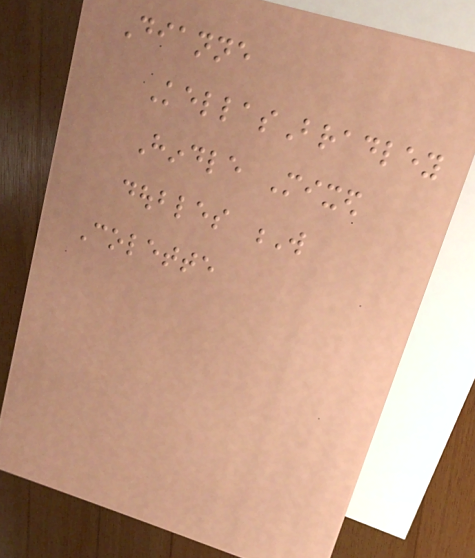Dianne
KellasBradley
Hindle Mixed
doubles W
Colette
